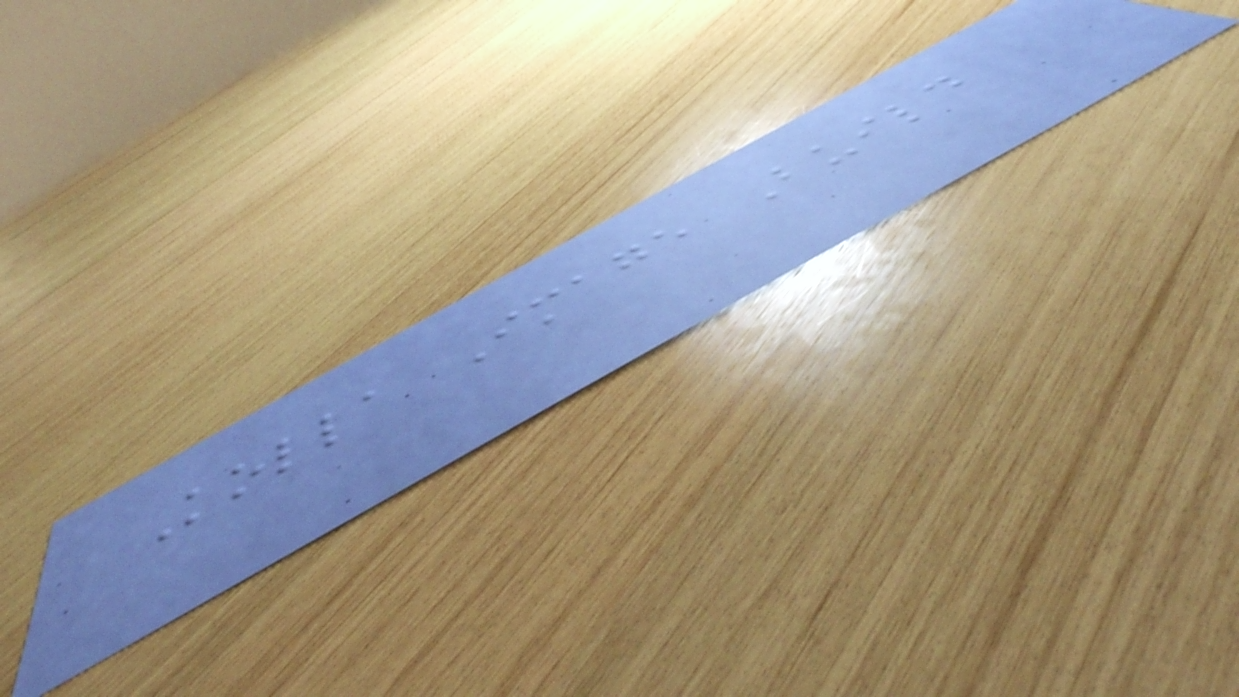Kolla Image Build
